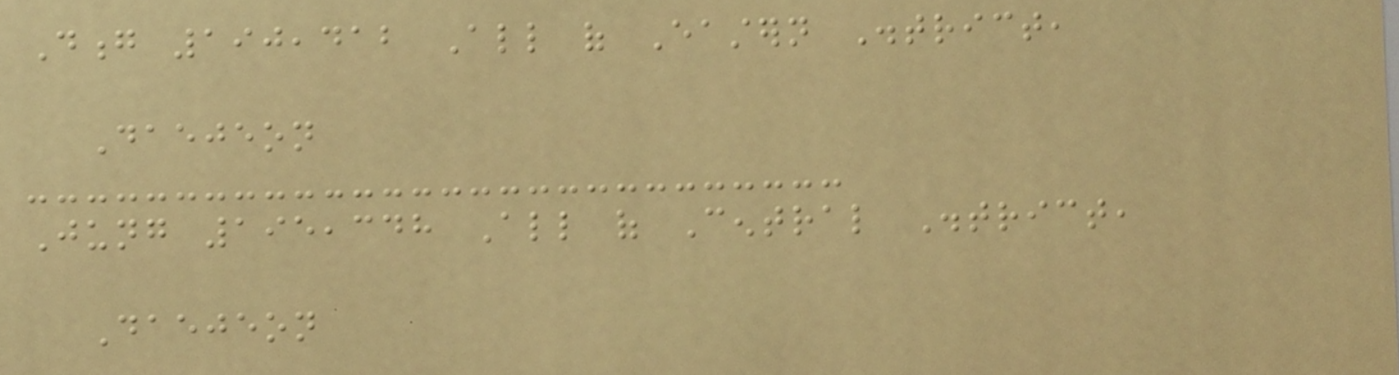Dong 190,412 All of Eastern District,
Daejeon
Jung 195,348 All of Central District,
Daejeon
